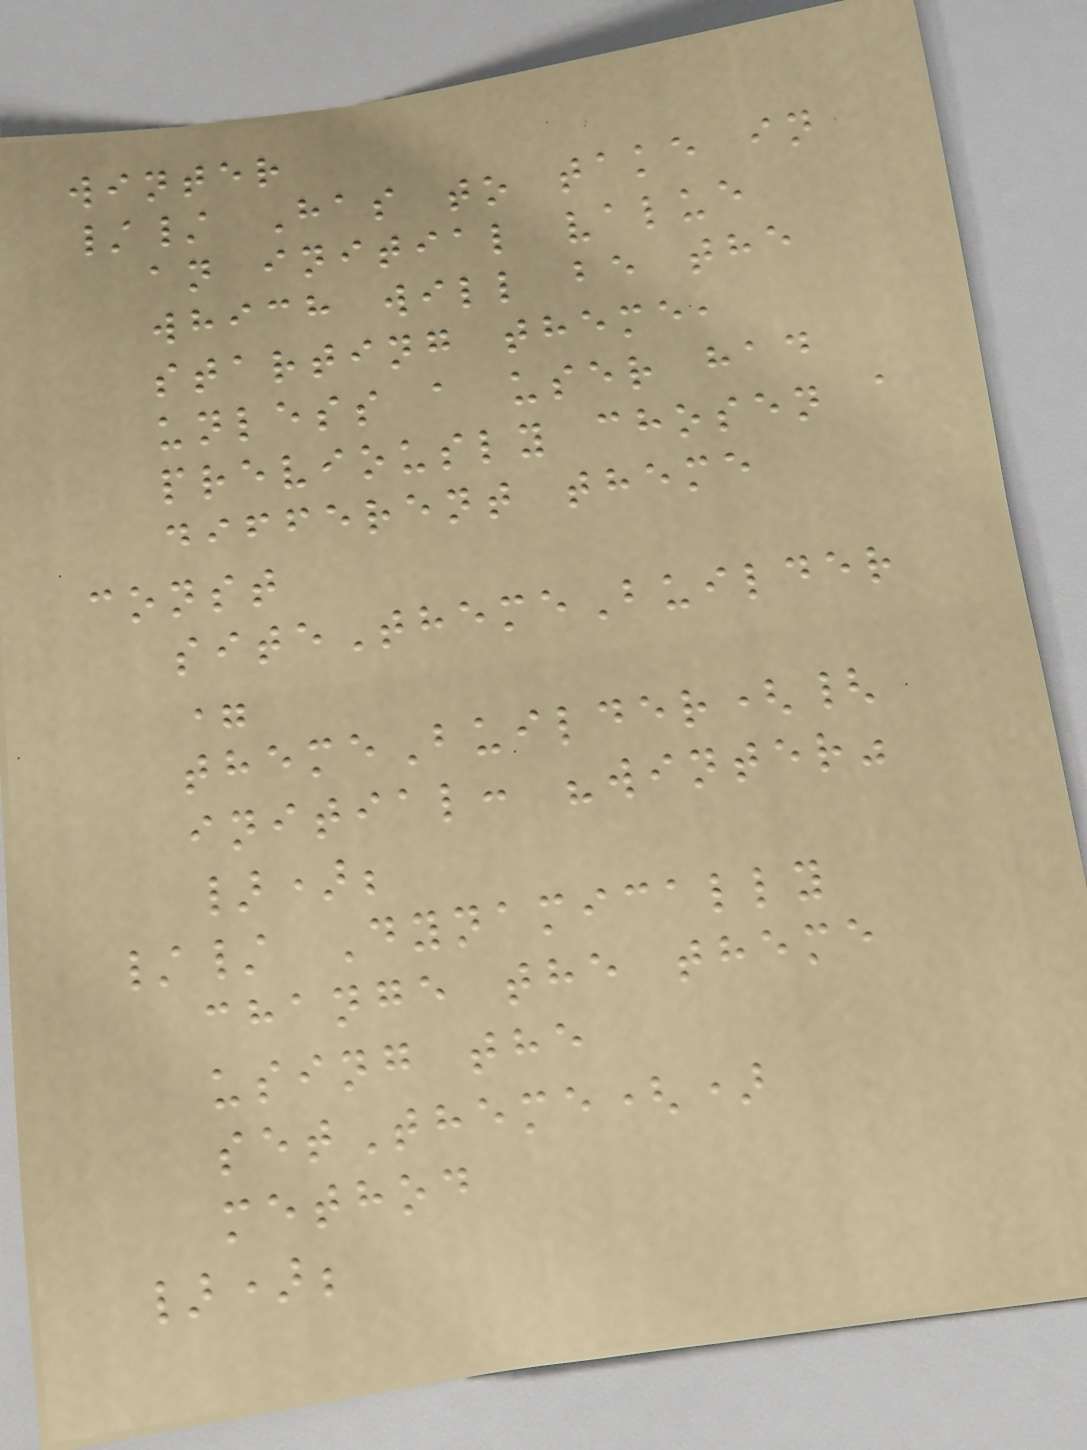winter
// Has to take in
an initial value
which will be the
starting theme,
unless a user had
previously chosen a
different theme
const
siteThemeBuilder
=
themeBuilder({
initial: "winter"
});
// Dynamically
change the theme
using the
setTheme()
method
});
